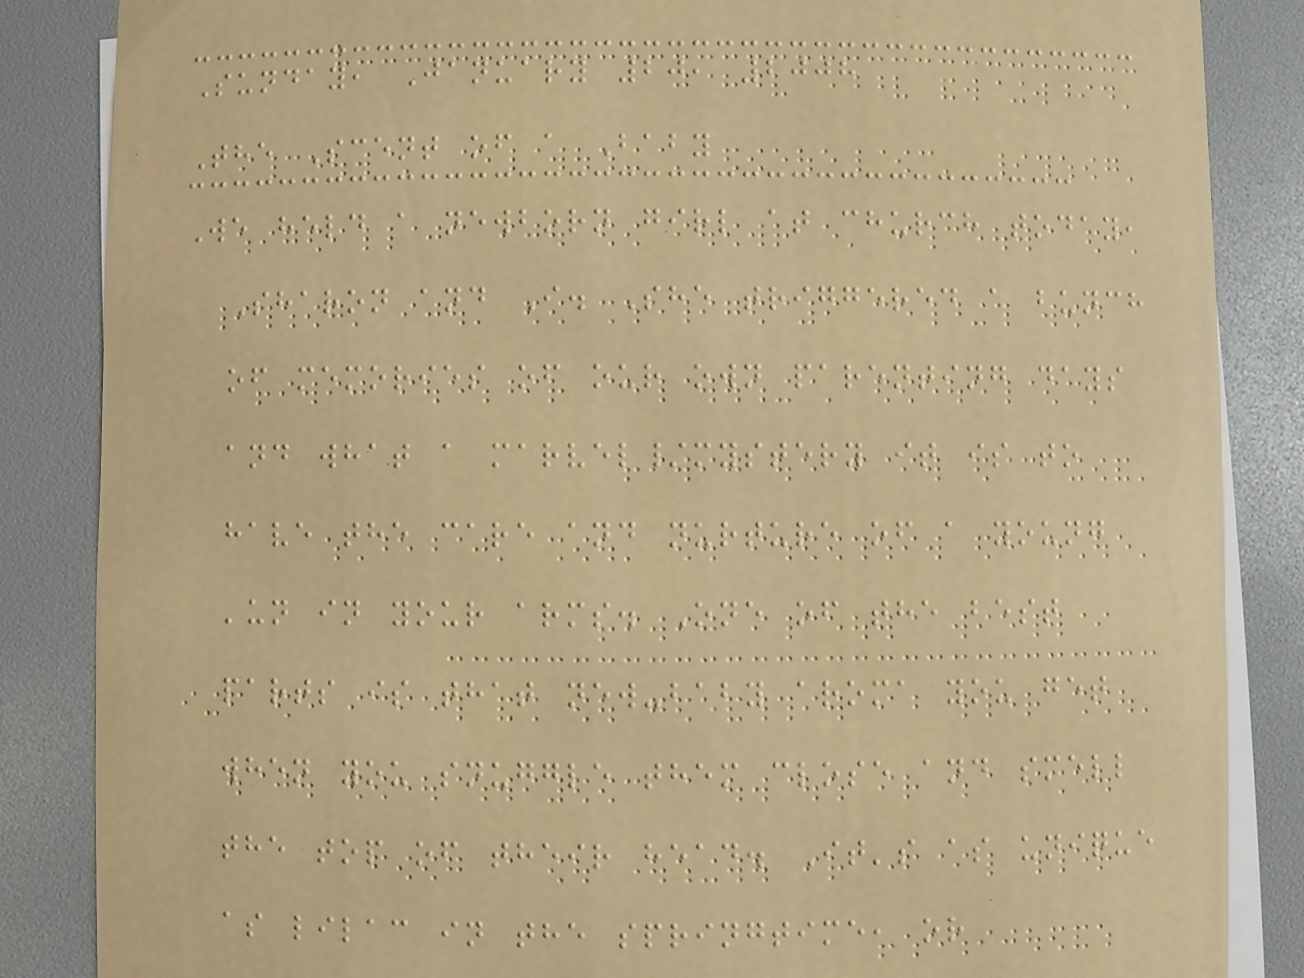Sunday, January 20, 2008
The Scent of a Baby
We held a newborn girl at church today,
Sharon and I. She triggered a bunch
of memories of our own parenting days
and what a marvel/mystery it is to
have the care and nurture of a young
'un in your arms. One of the best
parts is that new-baby aroma you get
when you snuggle them close and smell
the top of their head. It's as unique
as lilac in the springtime, or
